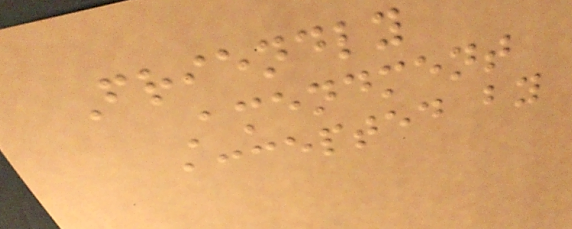Friendly
Amendment
accepted by
